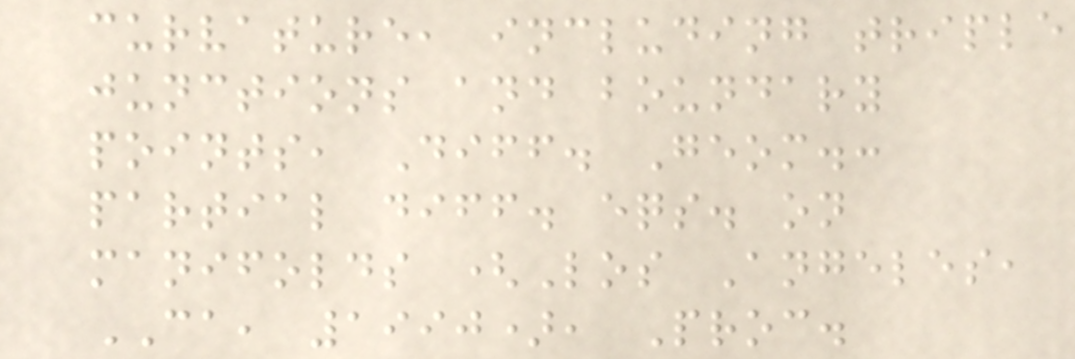curvature, including triple
junctions and boundary
points, Diff. Geom.:
partial diff. eqs. on
manifolds (Los Angeles,
CA, 1990), Proc.
